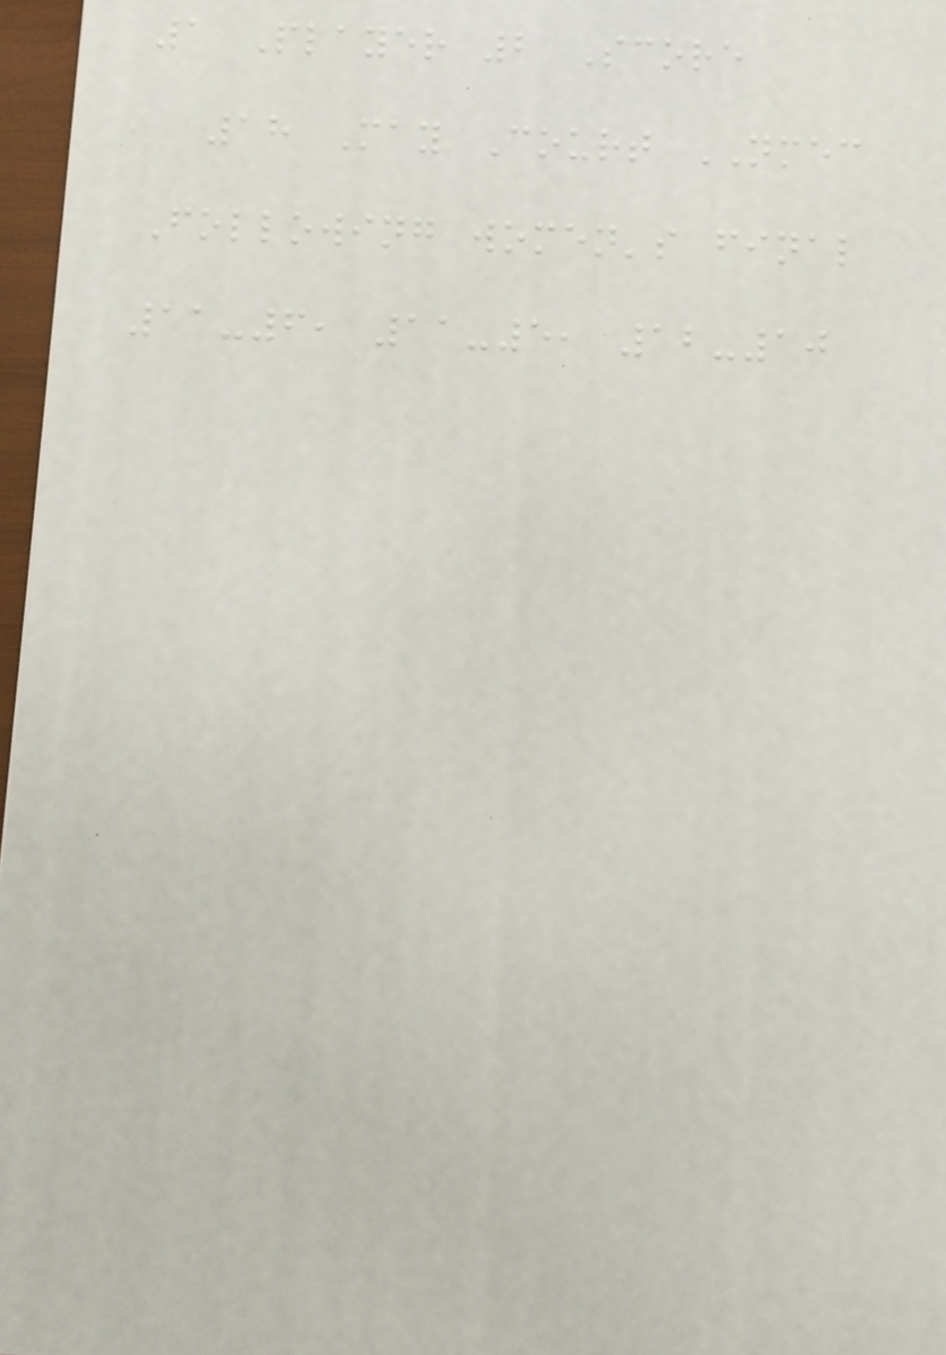1 Player 2 Score
18 May Court NMEC
Following women's final
11-6, 11-5, 12-10
